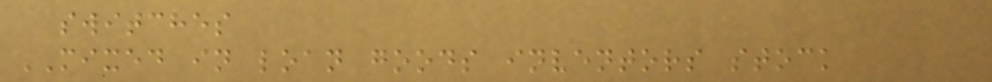switches
MIXED in loan goods inventors stock
